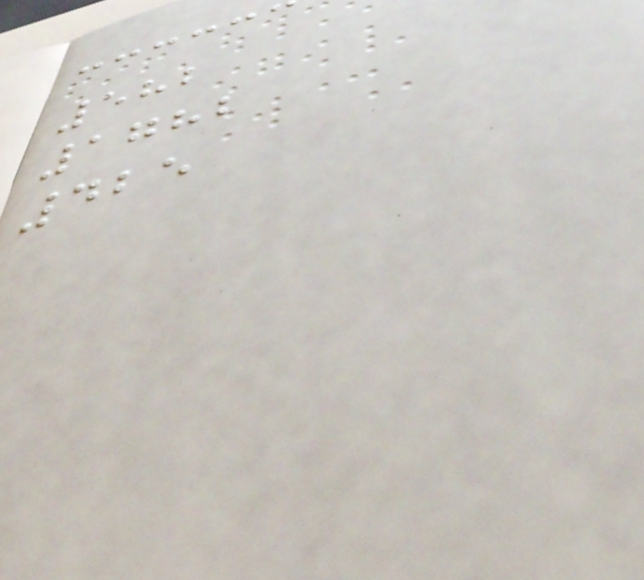582
1782
425
